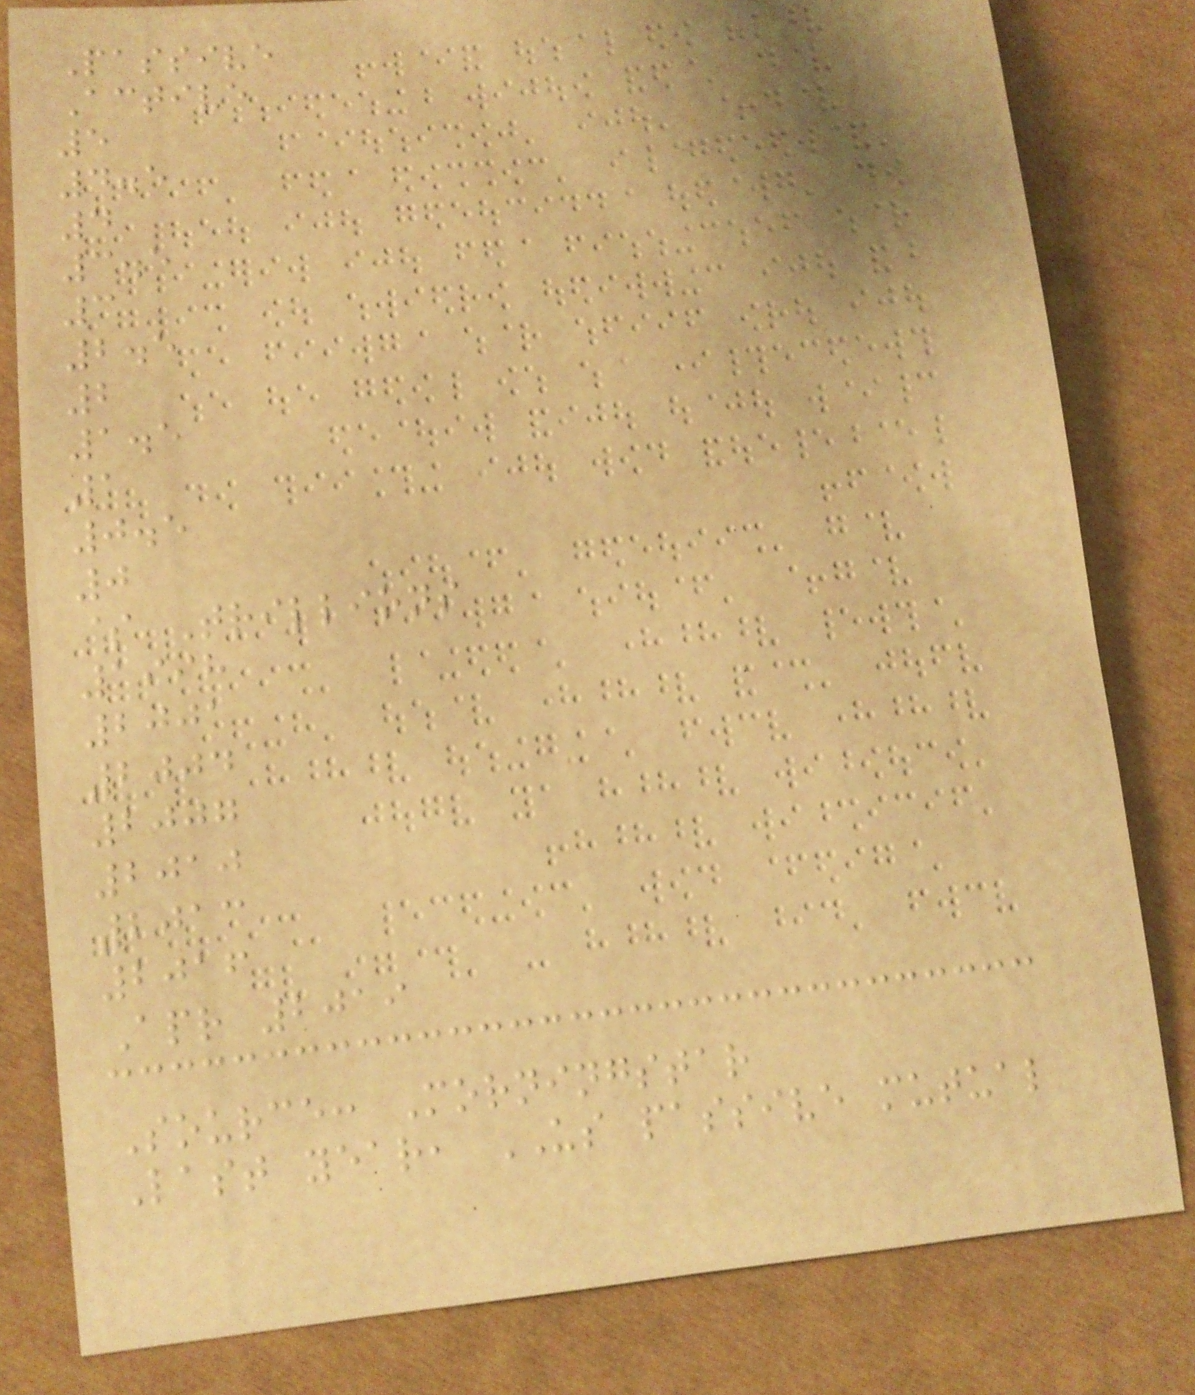Passive
Active
5
4.5
4
3.5
3
2.5
2
1.5
1
0.5
0
$ Trillions
1998
2001
2004
2007
2010
2013
2016
Apr 2019
Source: Morningstar
Last year, US passive mutual
